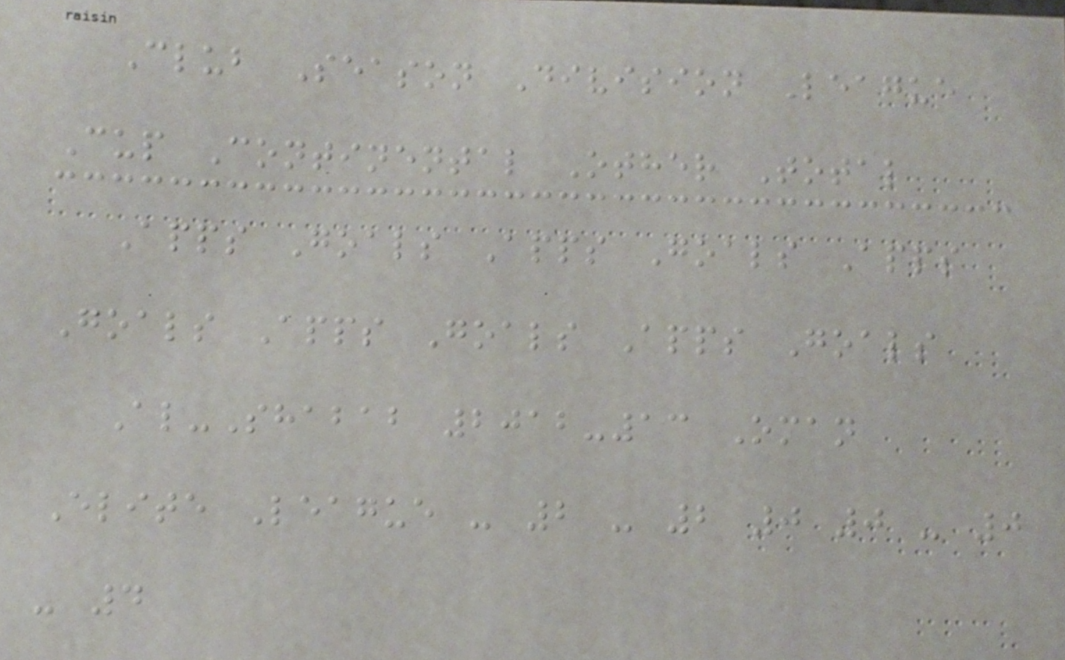Club Season Division League
Cup Continental Other Total
Apps Goals Apps Goals Apps
Goals Apps Goals Apps Goals
Al-Shabab 2012-13 Oman
Elite League - 2 - 2 0 0 - 0
- 4
